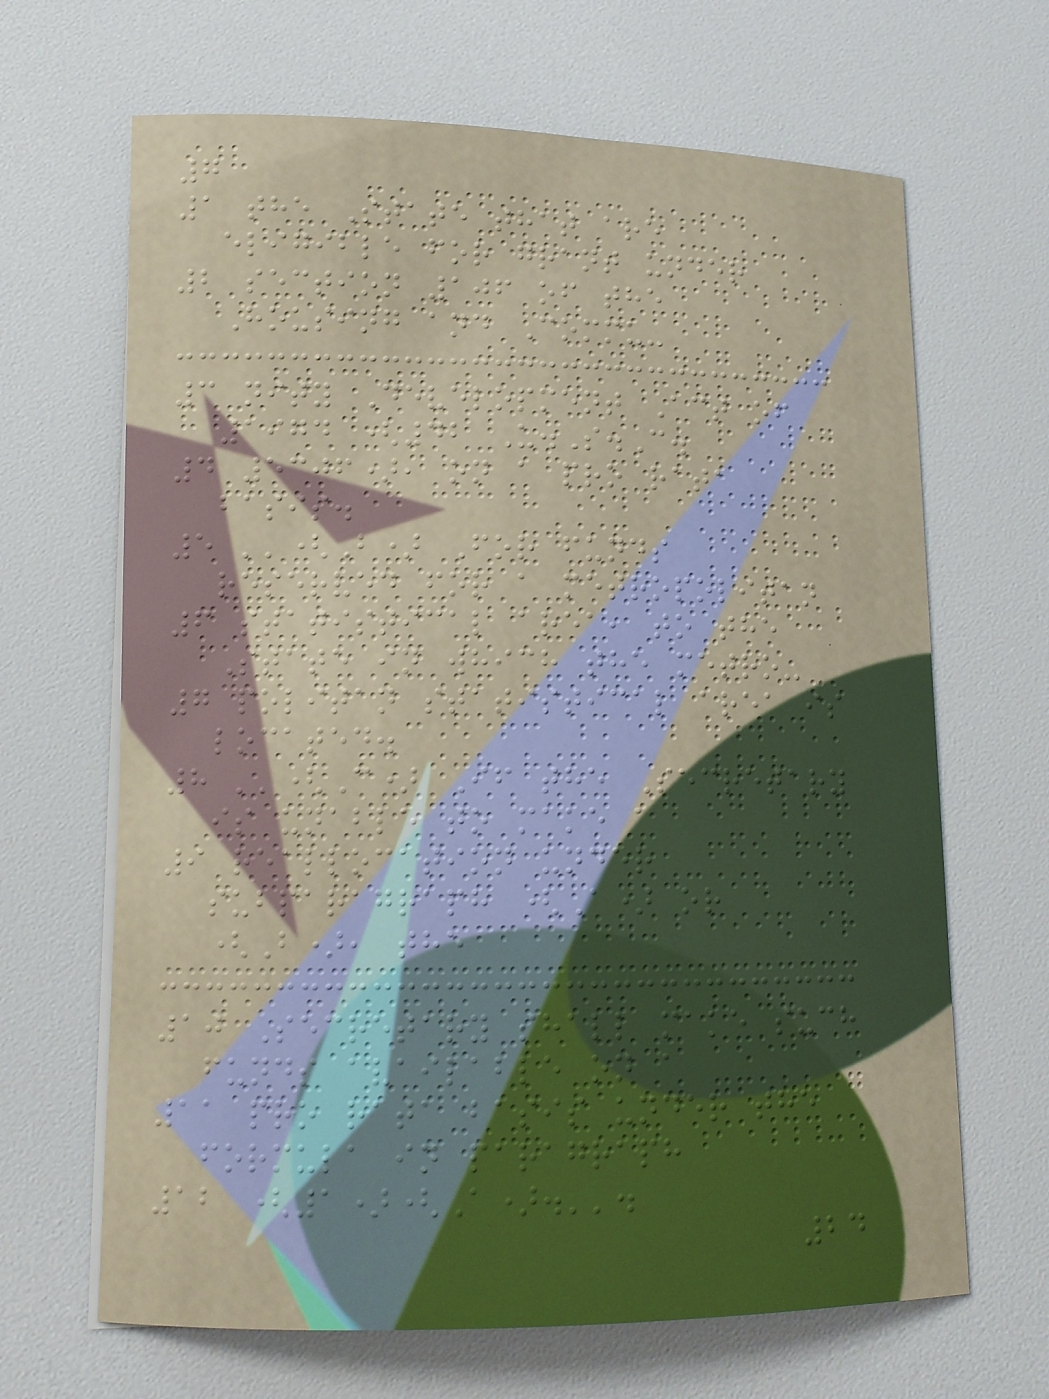7
1 the State that are
eligible for grant under
2 section 106 of the
Housing and Commu-
3 nity Development Act of
1974 (42 U.S.C.
4 5306), on a pro rata
basis.
5 ''(B) For funds
reserved for a metropolitan
6 statistical area, to the
State in which the metro-
7 politan statistical area is
located.
8 ''(C) If the Secretary
is unable to make a
9 reallocation under
subparagraph (A) or
(B), the
10 Secretary shall make such
funds available on a
11 pro rata basis under the
formula in paragraph
12 (1)(A).''.
24
